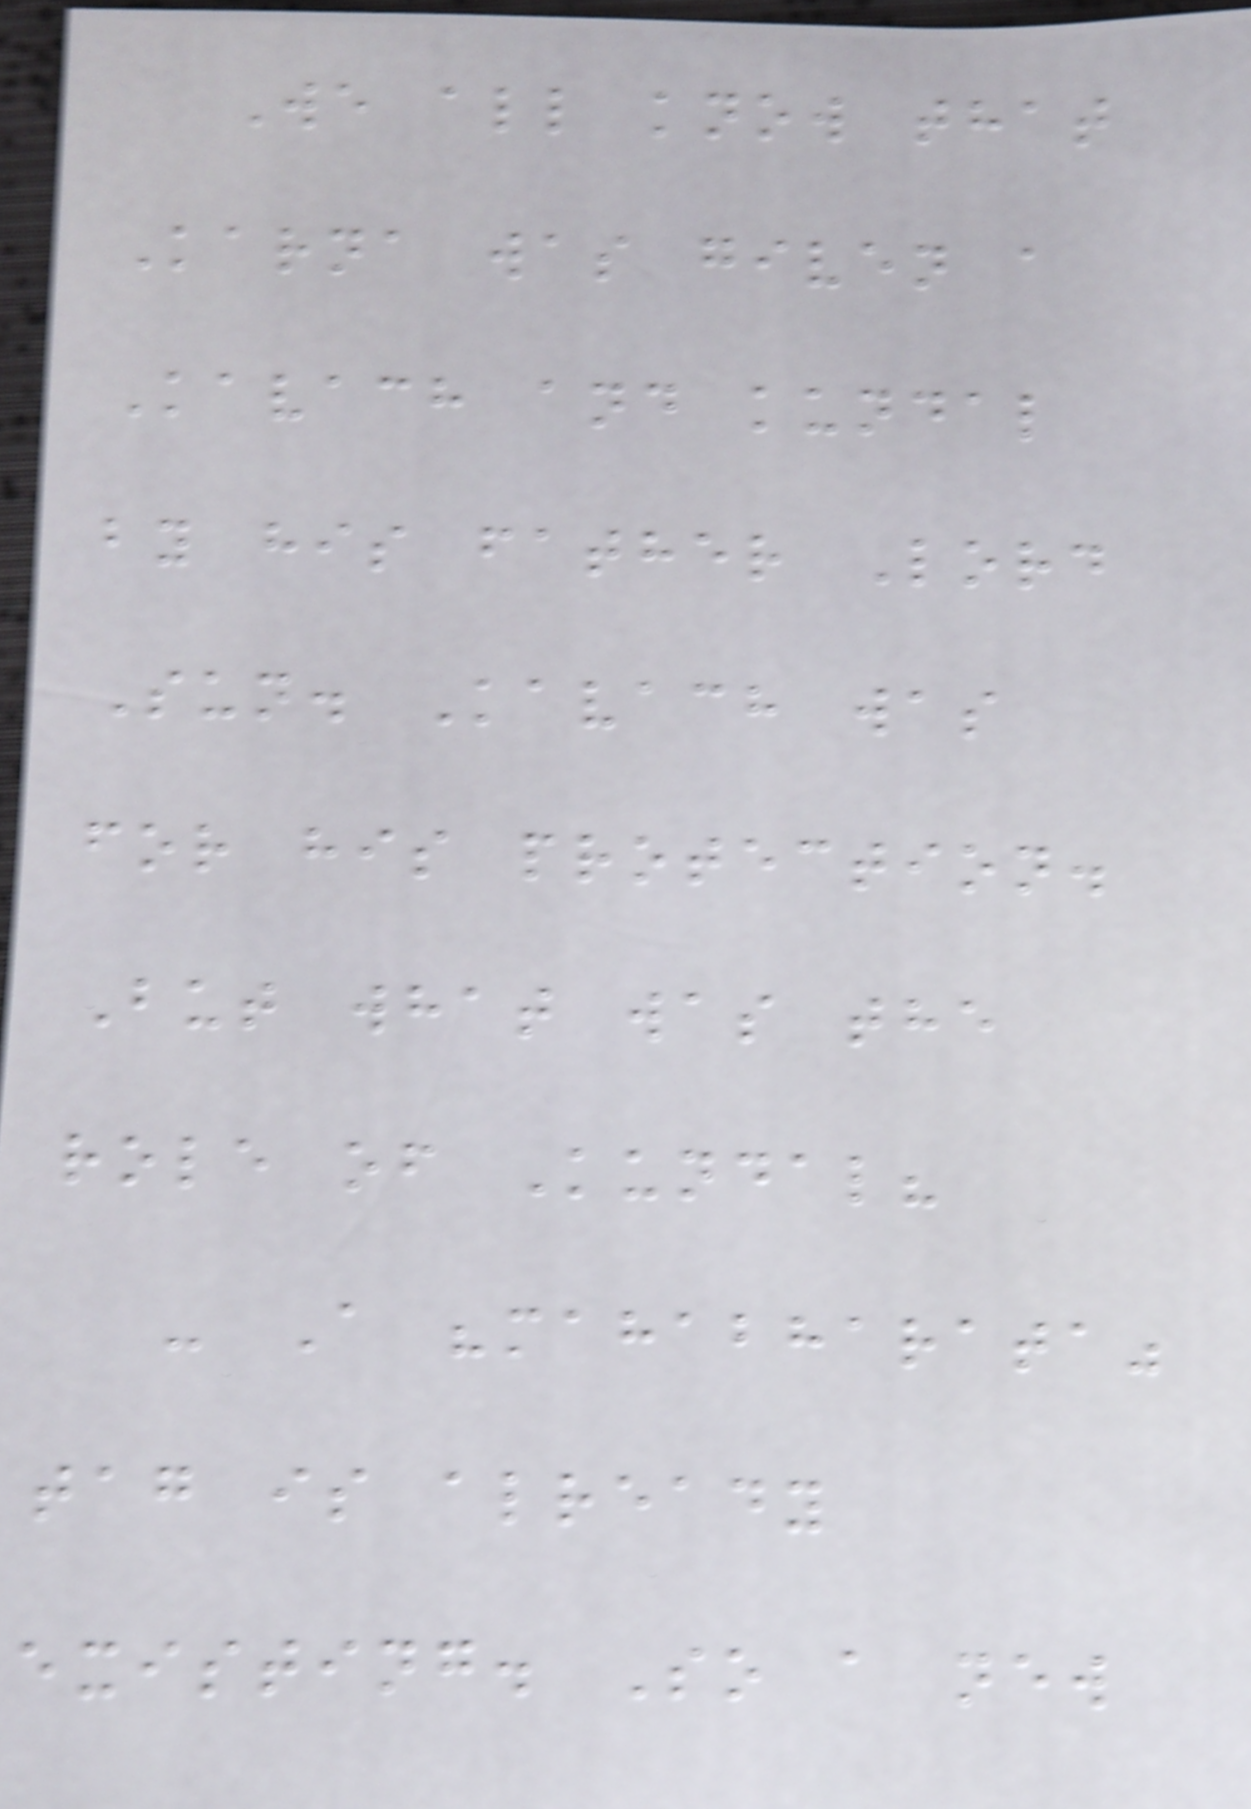We all know that
Karna was given a
Kavach and kundal
by his father Lord
Sun. Kavach was
for his protection.
But what was the
role of Kundal?
- A "mahabharata"
tag is already
existing. So a new
